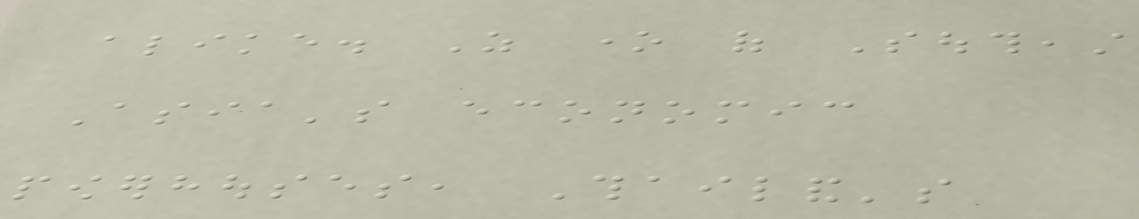alike. As one of Southeast
Asia's economic
powerhouses, Thailand's
